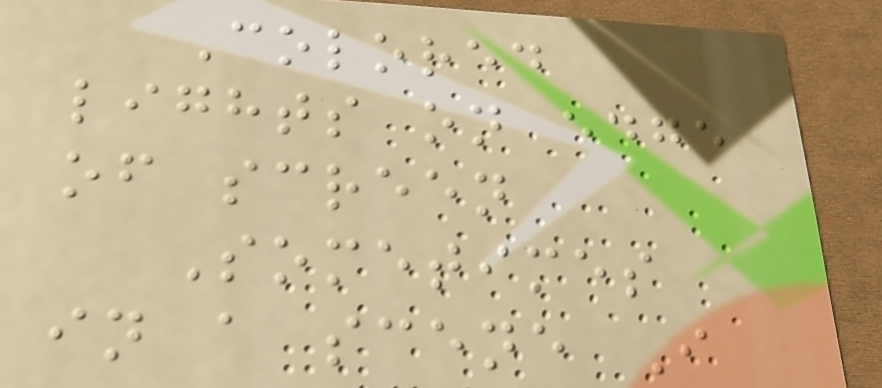Colored
lights on edge
of screen
Sometimes
in a scene I
